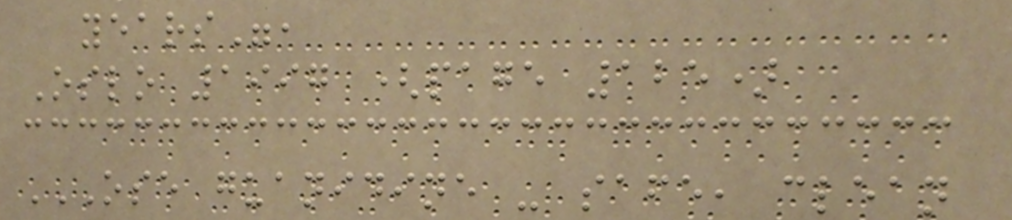years",
Oslo 1997 (page 125)
OSE GUANIDINE - SAFE, CLEAN
